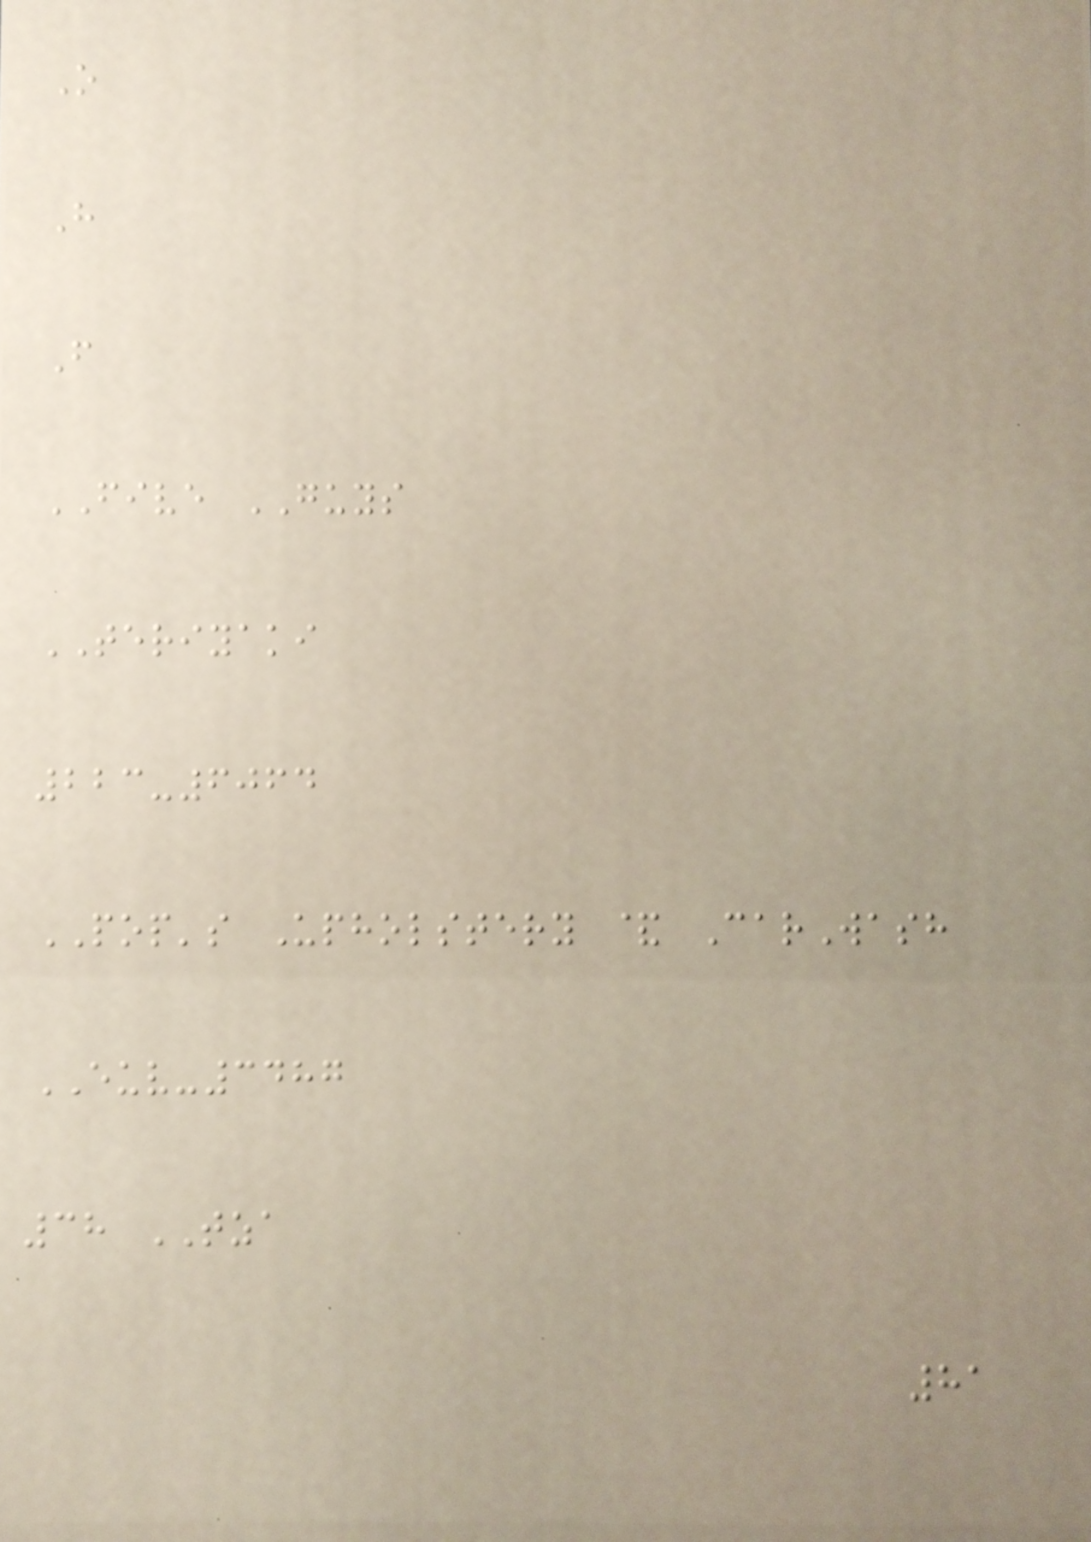O
H
F
FIVE GUYS
TERIYAKI
223-6064
POP's Upholstery & CarWash
EUV-3487
38 TZA
81
